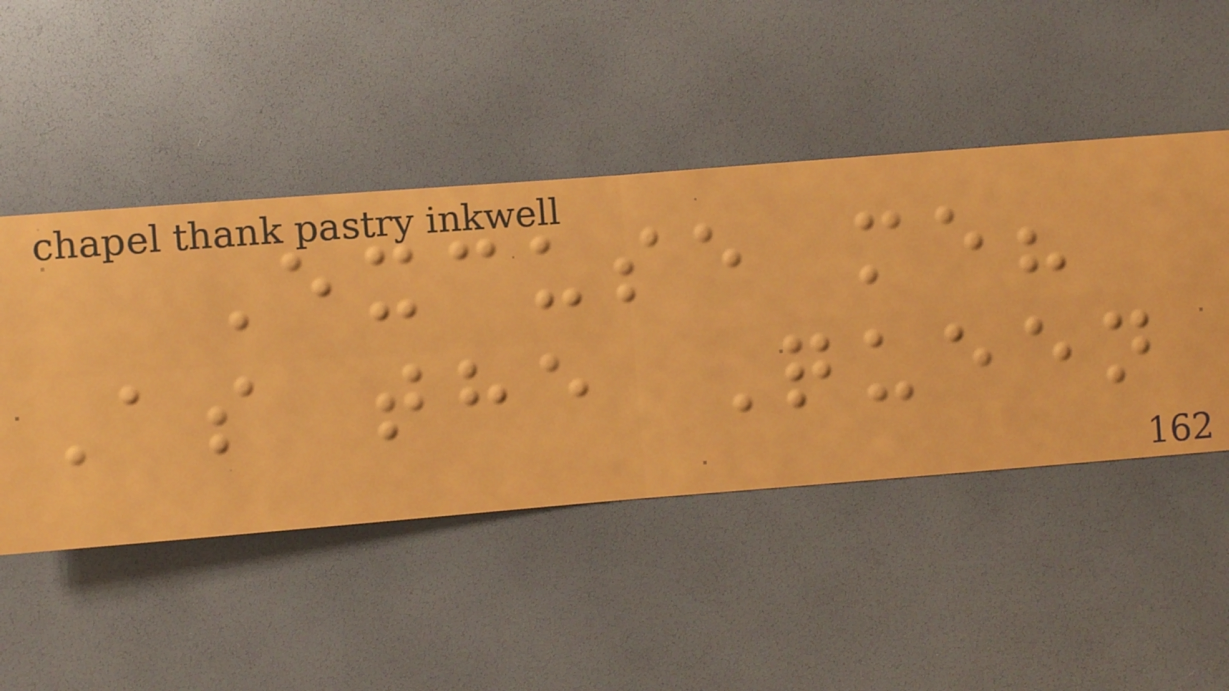Excuse me?
As the Queen
